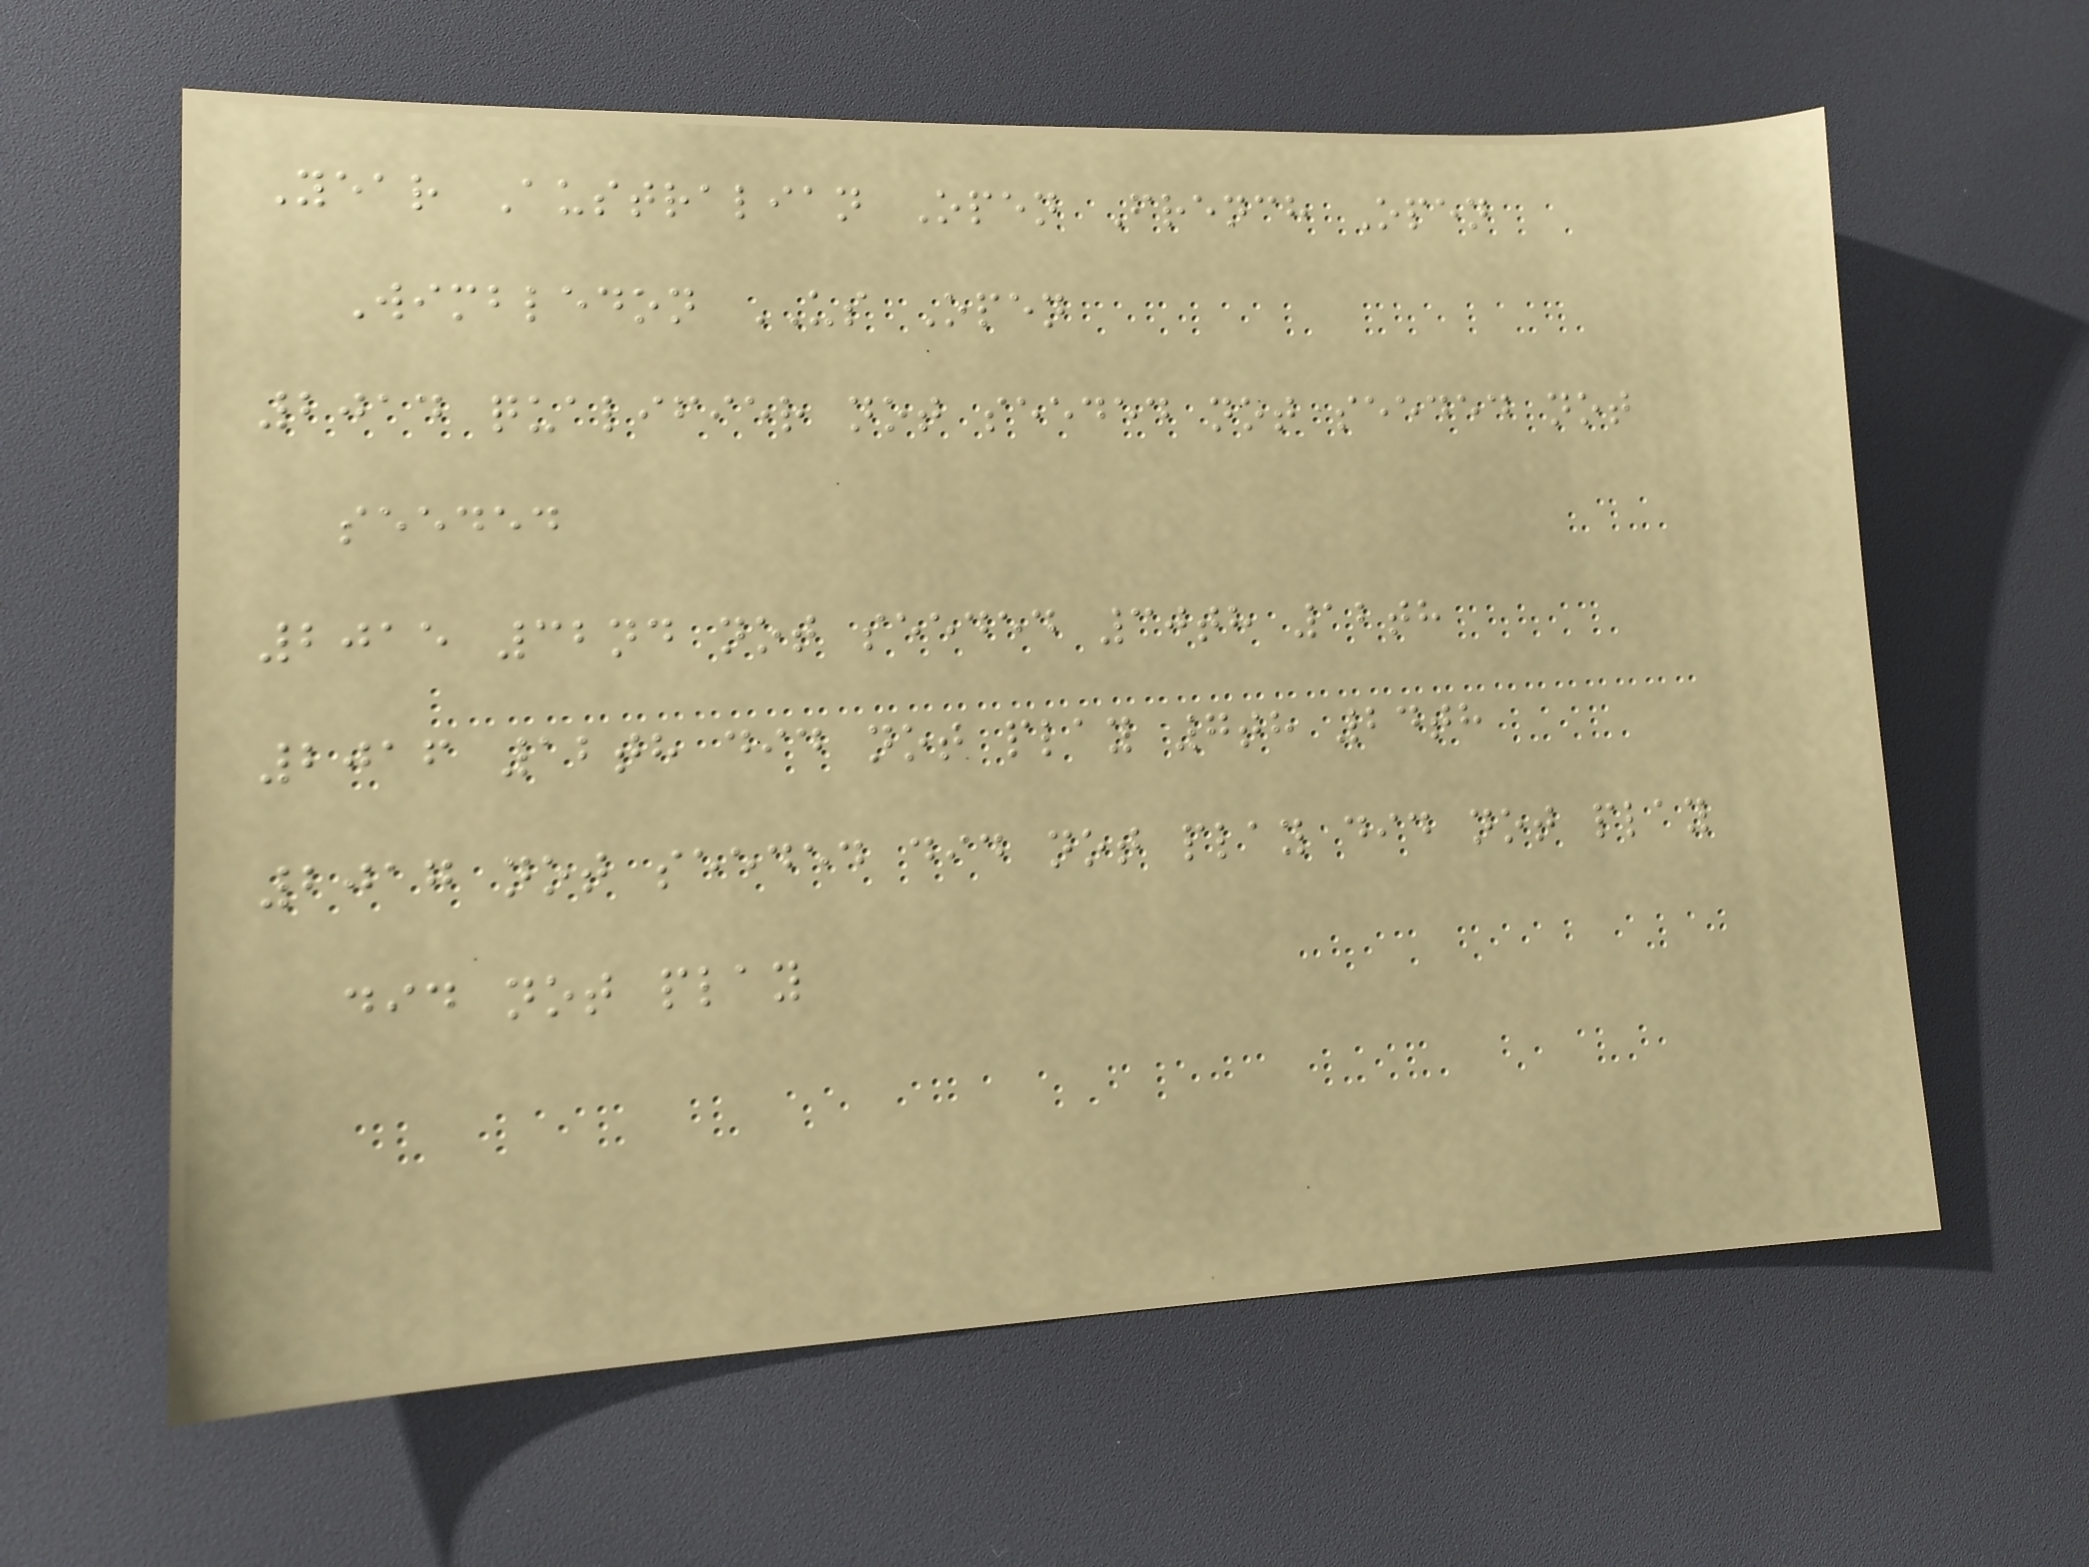Year Australian Open French Open
Wimbledon US Open
2014 qualifier not seeded not seeded not
seeded
2015 32nd not seeded 30th 12th
2016 12th did not play 7th 24th
2017 not seeded did not play did not play
did not play
